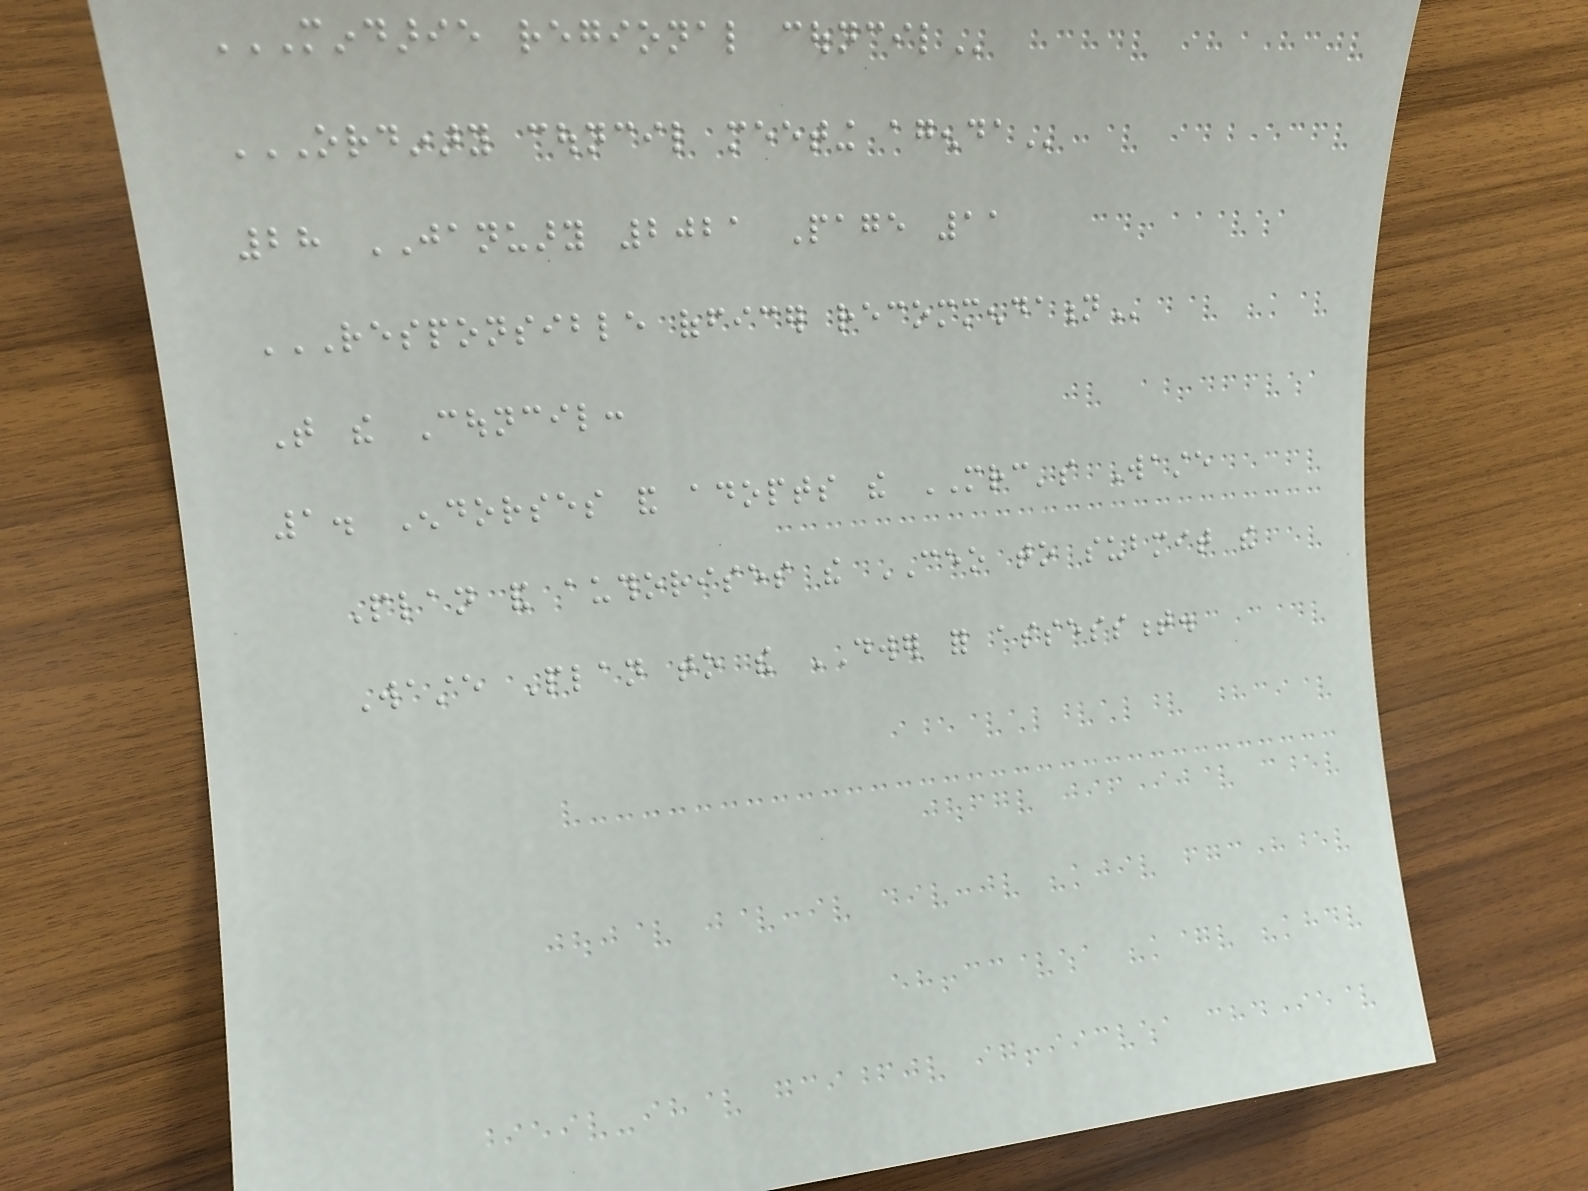MINDARIE REGIONAL COUNCIL
ORDINARY COUNCIL MEETING AGENDA
28 JANUARY 2021 Page 11
RESPONSIBLE OFFICER RECOMMENDATION
That the Council:
1. Endorses and adopts the MRC's Waste
Plan and authorises the CEO to submit the
Waste Plan to the DWER for assessment.
